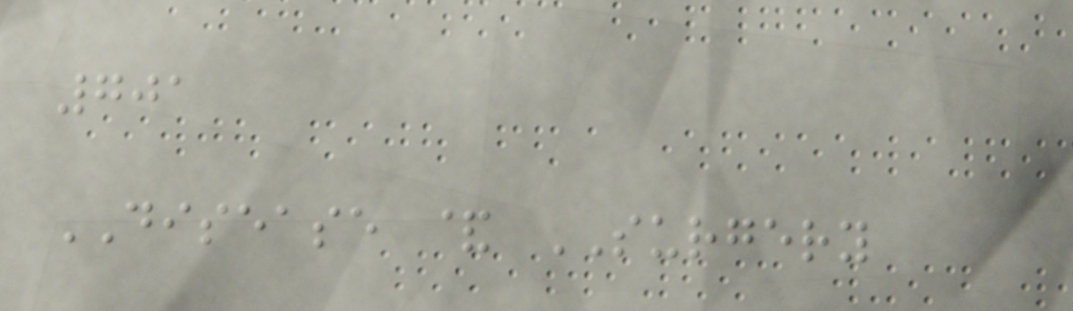701
DISEASE & SURGERY
